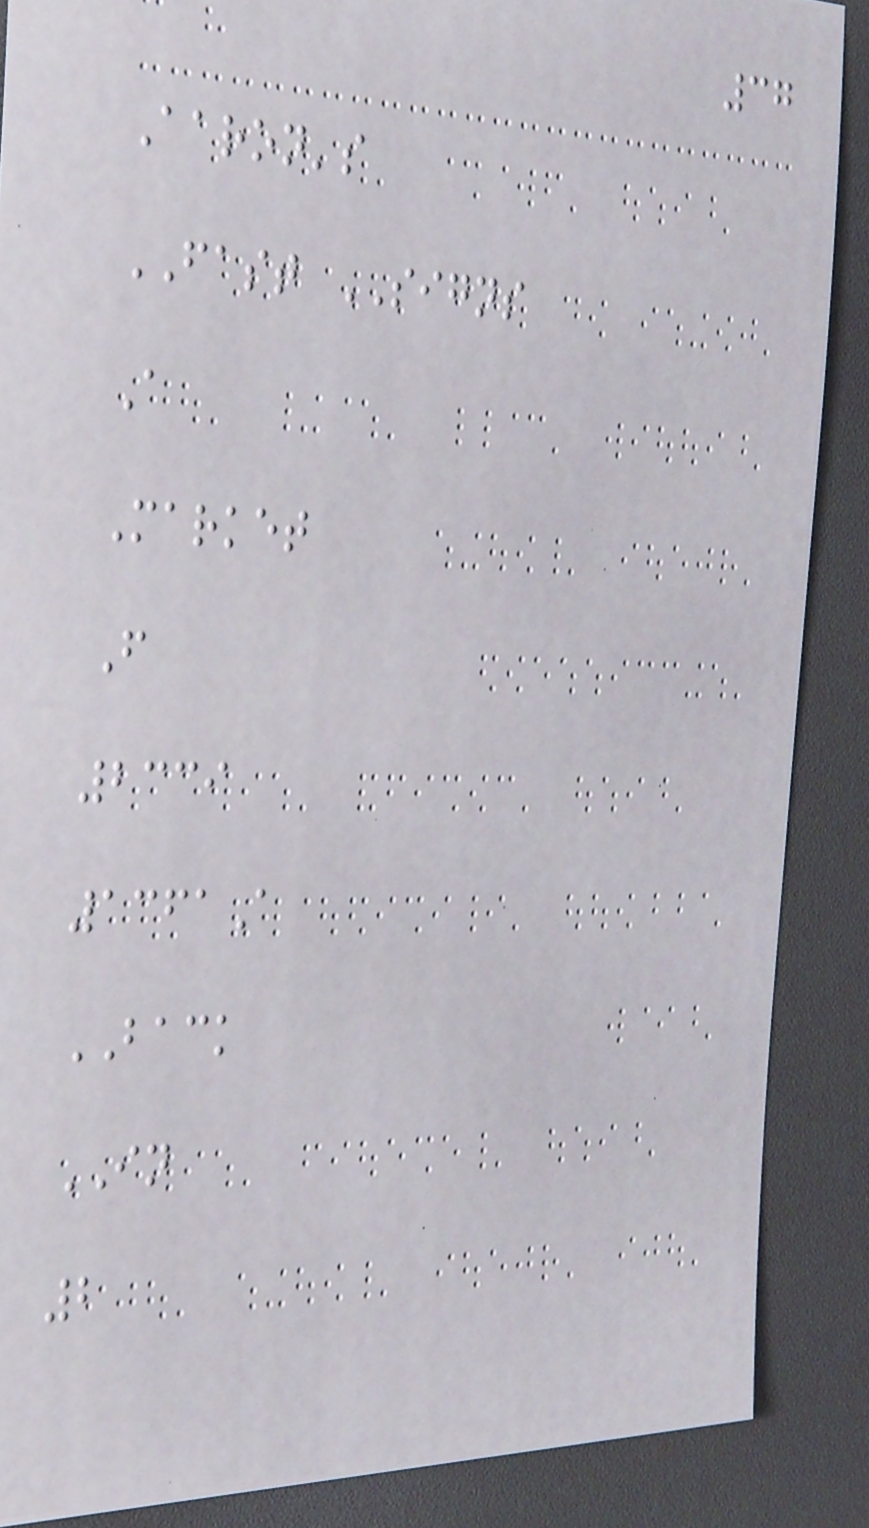37
Aaron's
FAST SIGNS
A
Market
F
2339
1361A
BACK
IN
2
